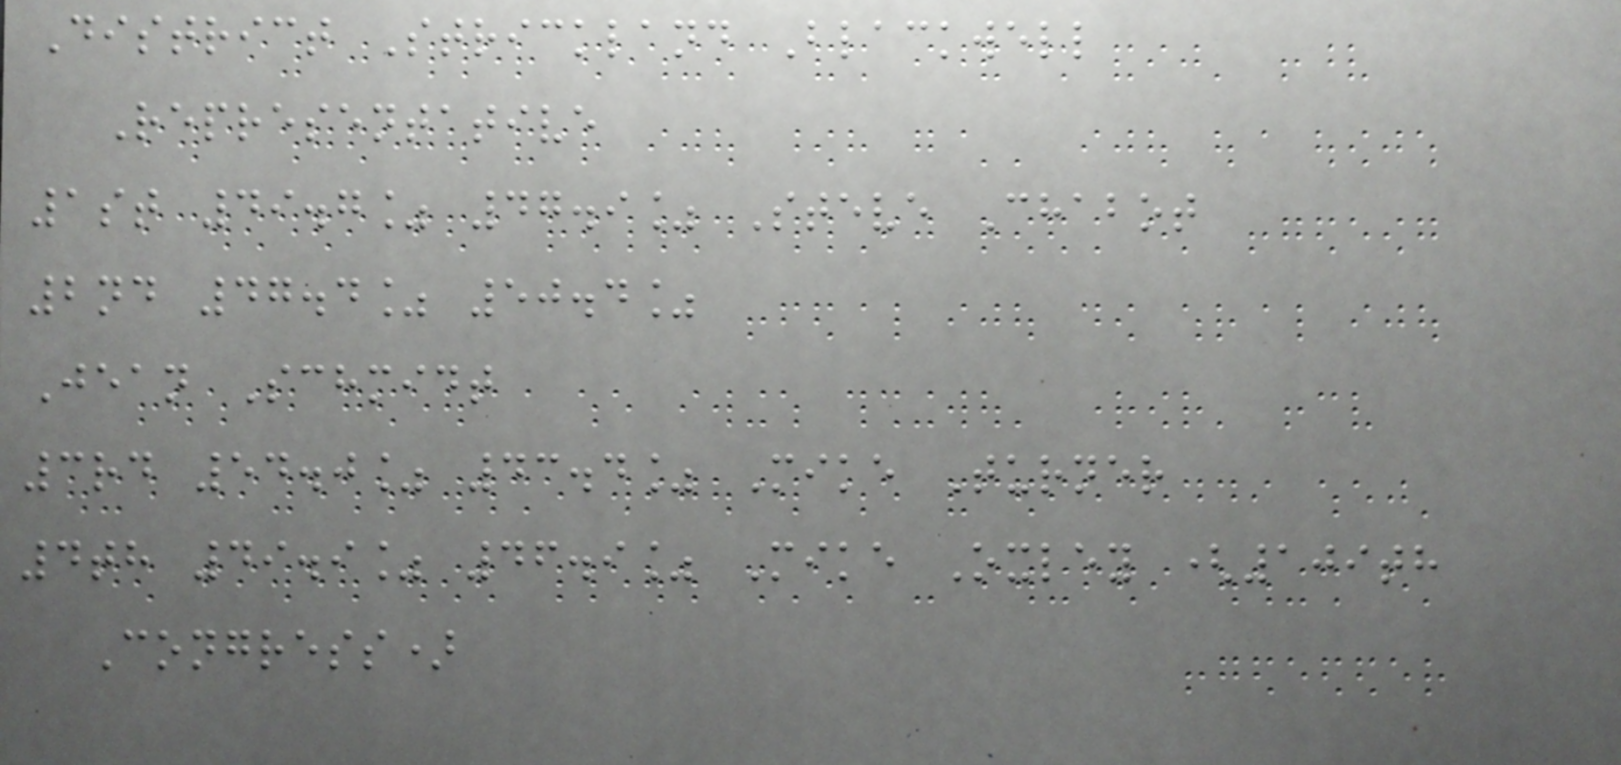District Strickland Blackwell
Representative
1st 49.7% 47.9% Steve Chabot
2nd 47.4% 50.4%
Jean Schmidt
3rd 54.0% 43.4% Mike Turner
4th 49.9% 46.9% Mike Oxley (109th
Congress)
